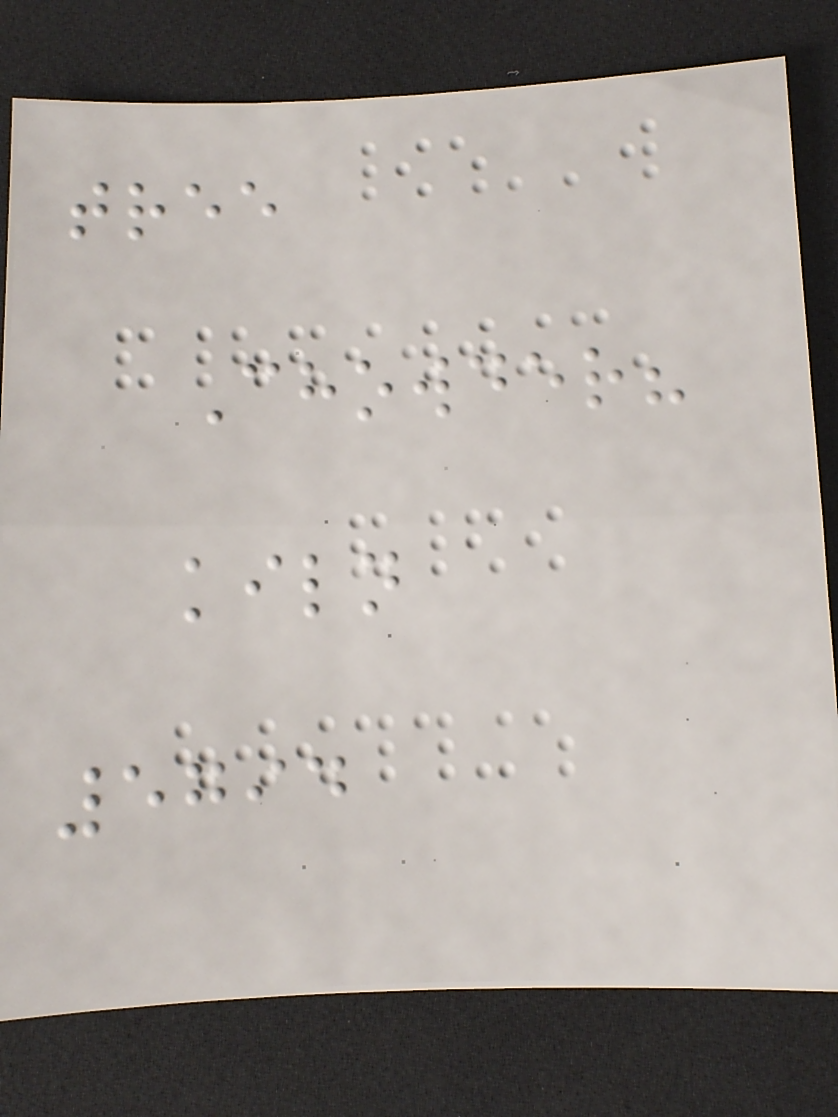tree
Chowder?
kiln
5794
